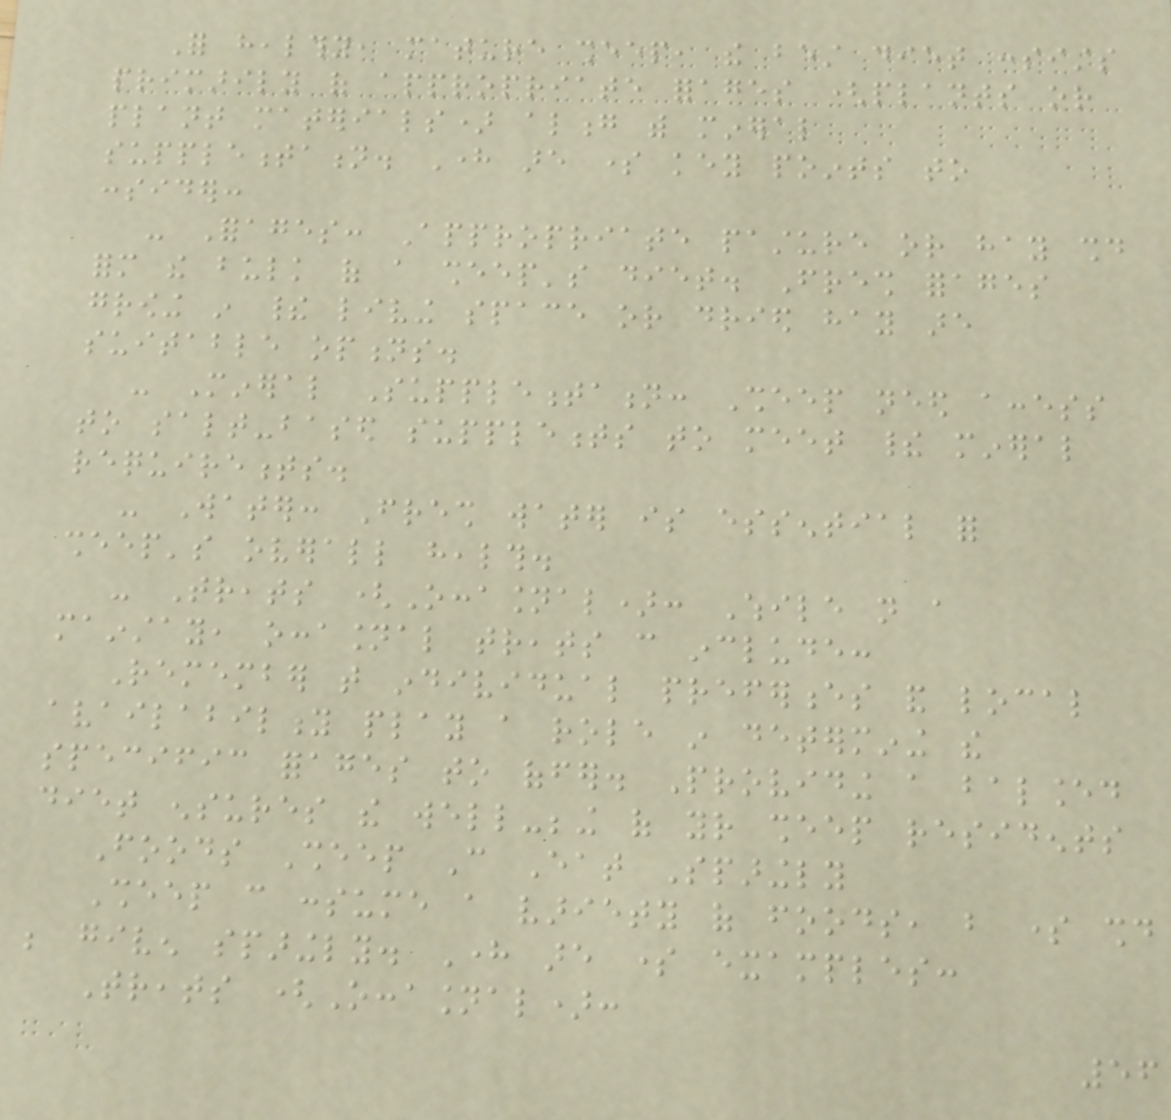For healthy, mature sheep, the best diet consists
primarily of appropriate forages (plants or
plant materials) along with mineral
supplementation. Here are some key points to
consider:
- Forages: Appropriate pasture or hay should
form the bulk of a sheep's diet. Fresh forages
growing in their living space or dried hay are
suitable options.
- Mineral Supplementation: Sheep need access
to salt-based supplements to meet their mineral
requirements.
- Water: Fresh water is essential for
sheep's overall health.
- Treats (Occasional): While not a
mainstay, occasional treats can include:
Remember that individual preferences and local
availability play a role in determining the
specific forages to offer. Providing a balanced
diet ensures the well-being of your sheep residents
Foods Sheep Can Eat Sparingly
Sheep can consume a variety of foods, but some should
be given sparingly. Here are some examples:
Treats (Occasional):
56
